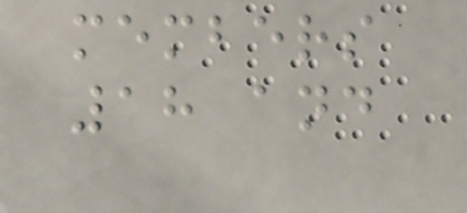members
18 and
